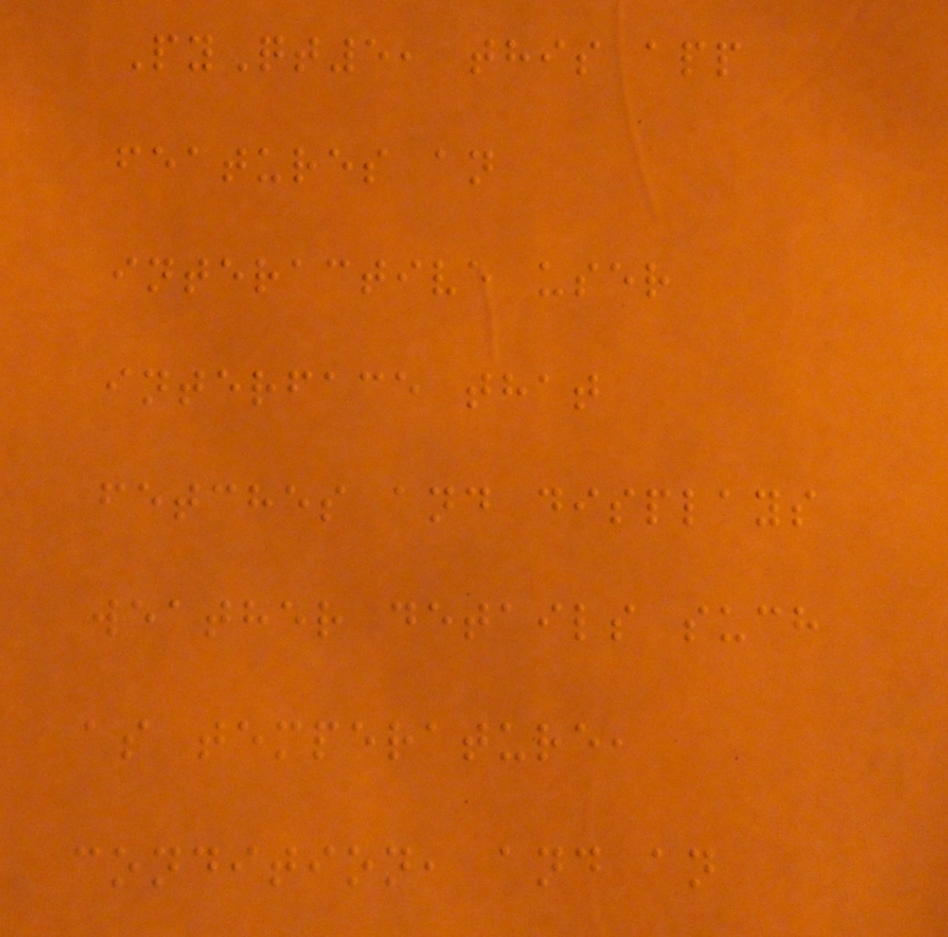PyQt5, this app
features an
interactive user
interface that
fetches and displays
weather details such
as temperature,
condition, and an
